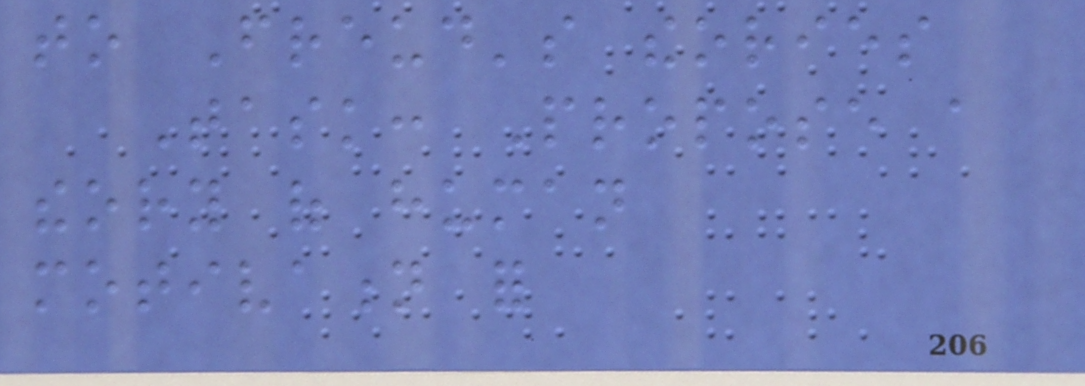to Freud's theories
Task: Propose a
theory of human
motivation for
